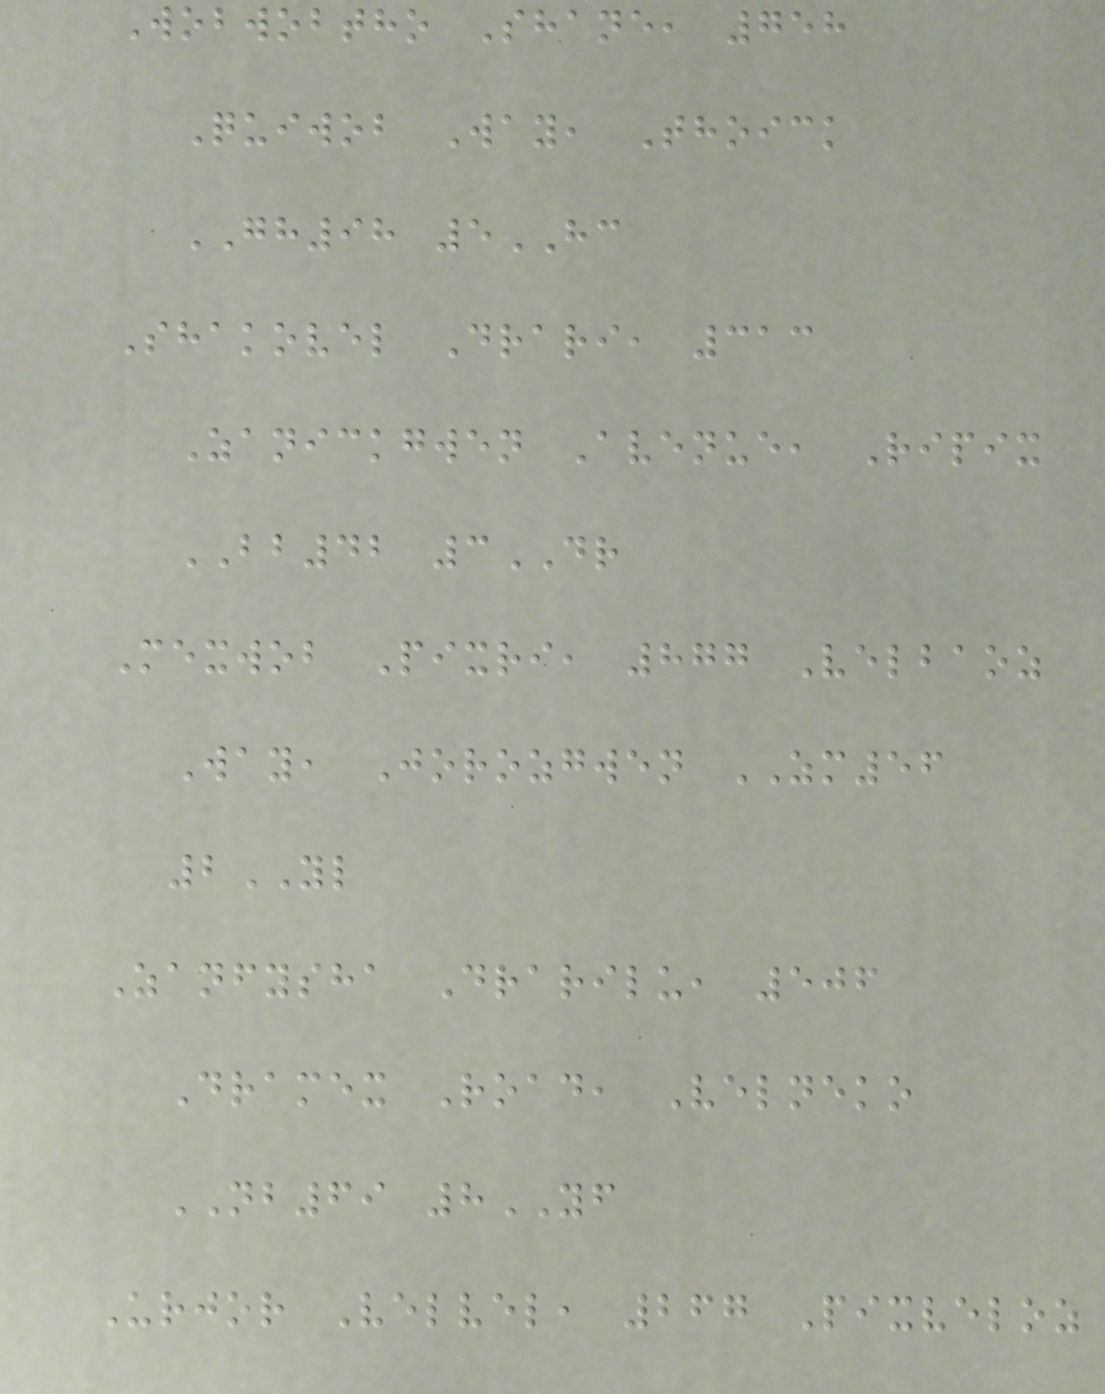Wobwobtho Shane, 758
Quiwob Way, Thoick
GH98 5HC
Shakovel Drari, 313
Zanickgwen Avenue, Ripix
BB42 3DR
Mexwob Pixri, 877 Velbaoz
Way, Jorozgwen ZM56
2YL
Zanfysha Drarilu, 506
Dramex Road, Velneko
NB69 8YF
Urjor Velvel, 267 Pixveloz
